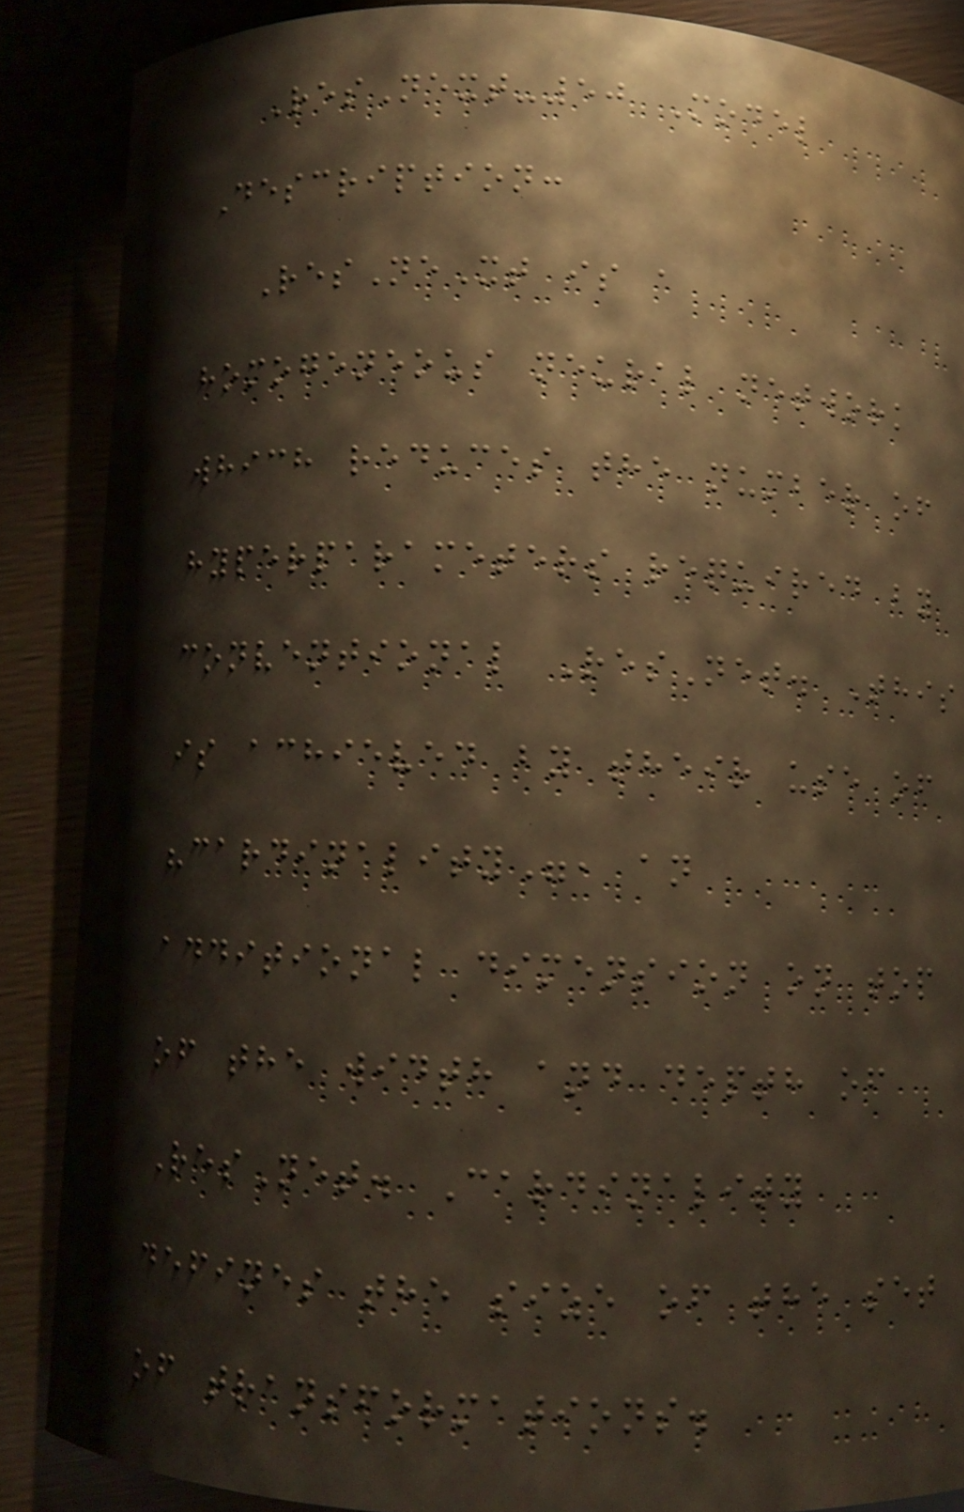ResNext-50 Model
Description:
ResNeXt is a
homogeneous neural network
which reduces the number of
hyperparameters required by
conventional ResNet. This
is achieved by their use of
"cardinality", an
additional dimension on top
of the width and depth of
ResNet. Cardinality
defines the size of the set
of transformations.
